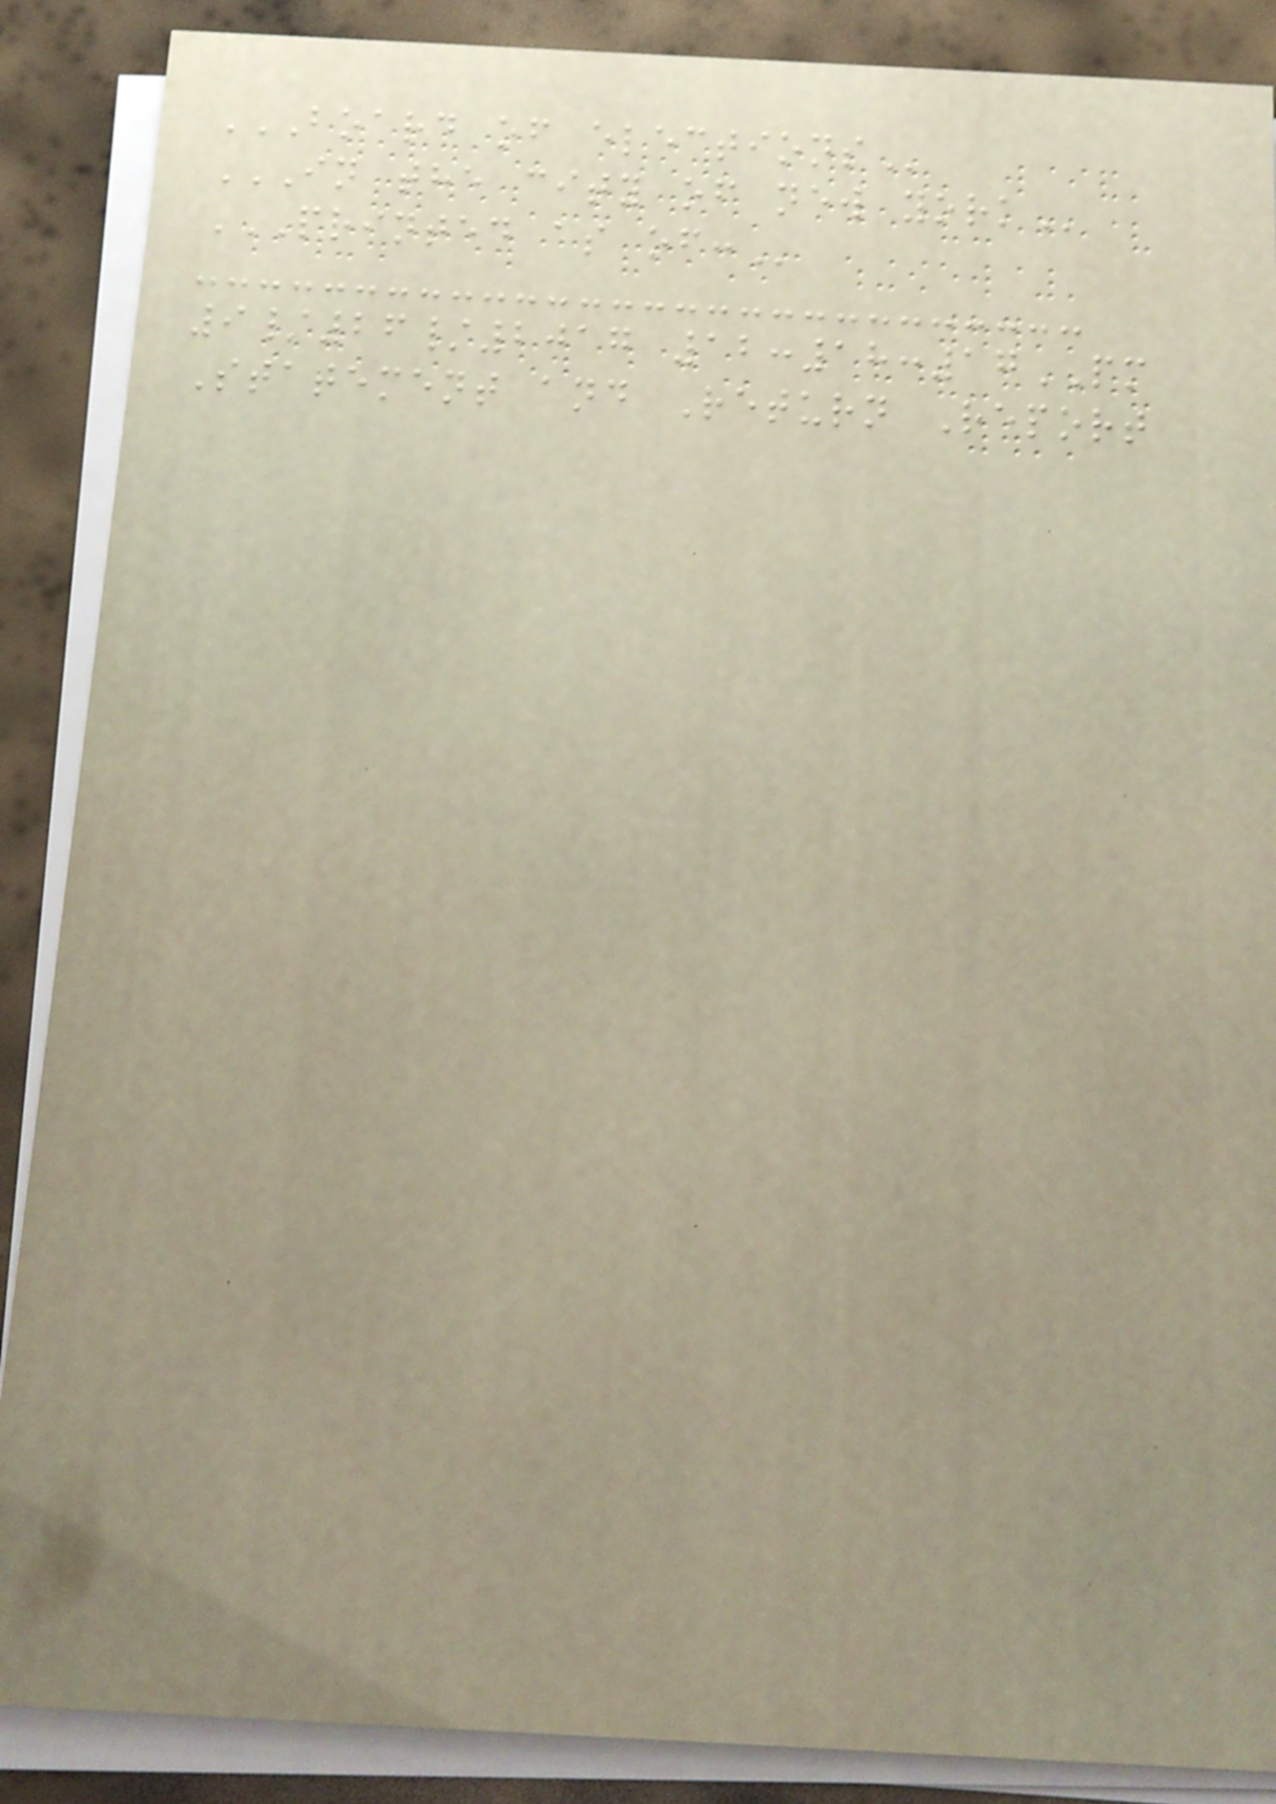BOARD OF ELECTIONS
IN THE CITY OF NEW YORK
PRINTED AS OF:
9/26/2017 12:18:17PM
Statement and Return Report
